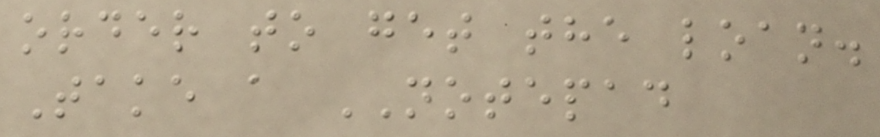order to get the loan.
Take a NOTEPAD
